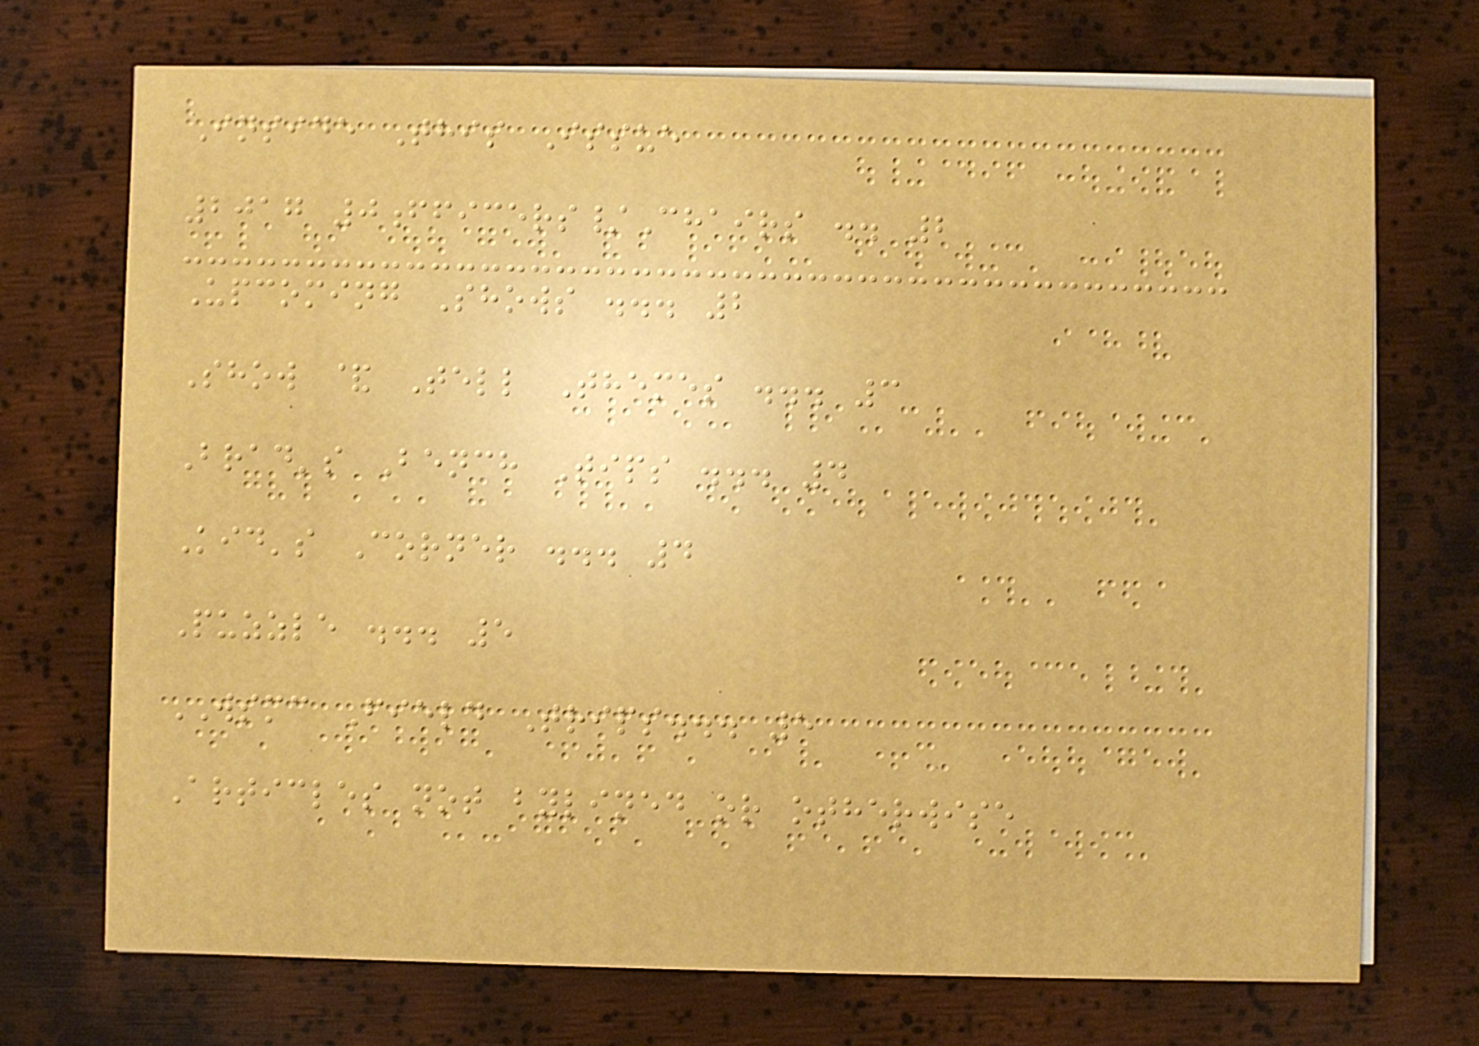Inside This Issue
2017 0fficers/Chairs .. 2
Upcoming Shows ... 2
Show & Tell Themes ... 3
Brad's Bench Tips ... 4
Kid's Corner ... 4
Puzzle ... 5
WSMC Field Trips... 5
Articles not bylined or otherwise
